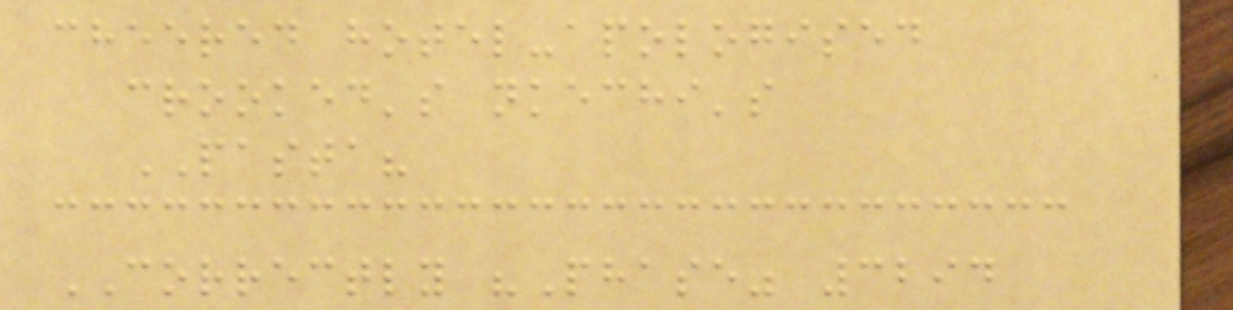cheered hotel-apologised
crooked's nkechi's
PASTA?
CORRECTLY "Phase" 3294
